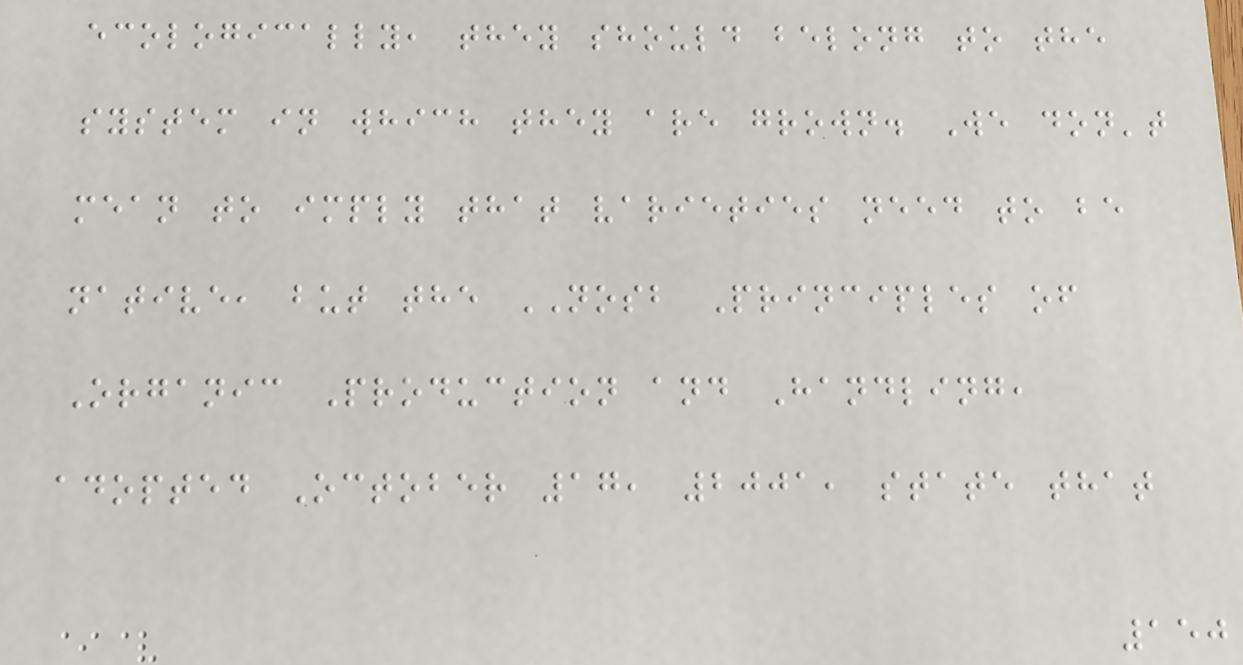ecologically, they should belong to the
system in which they are grown. We don't
mean to imply that varieties need to be
native, but the NOSB Principles of
Organic Production and Handling,
adopted October 17, 2001, state that
150
